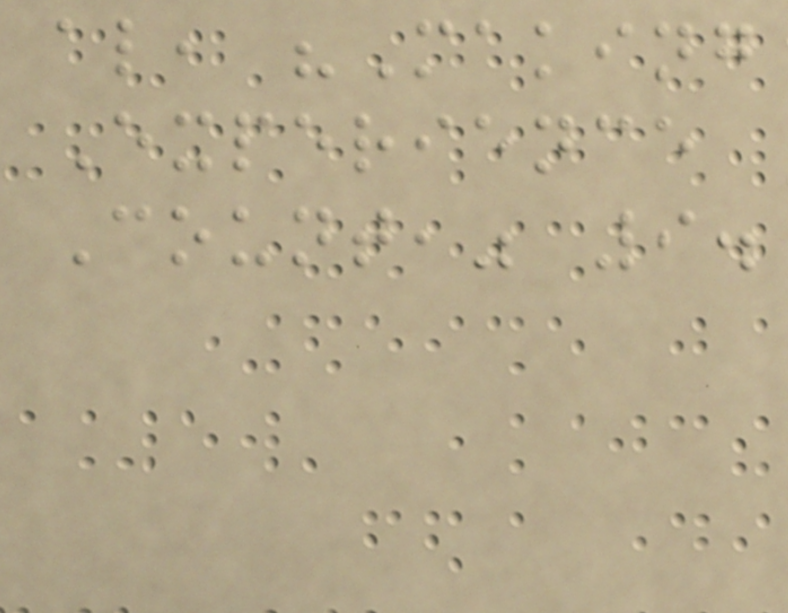al, "Making
Experience
Count," 9.
